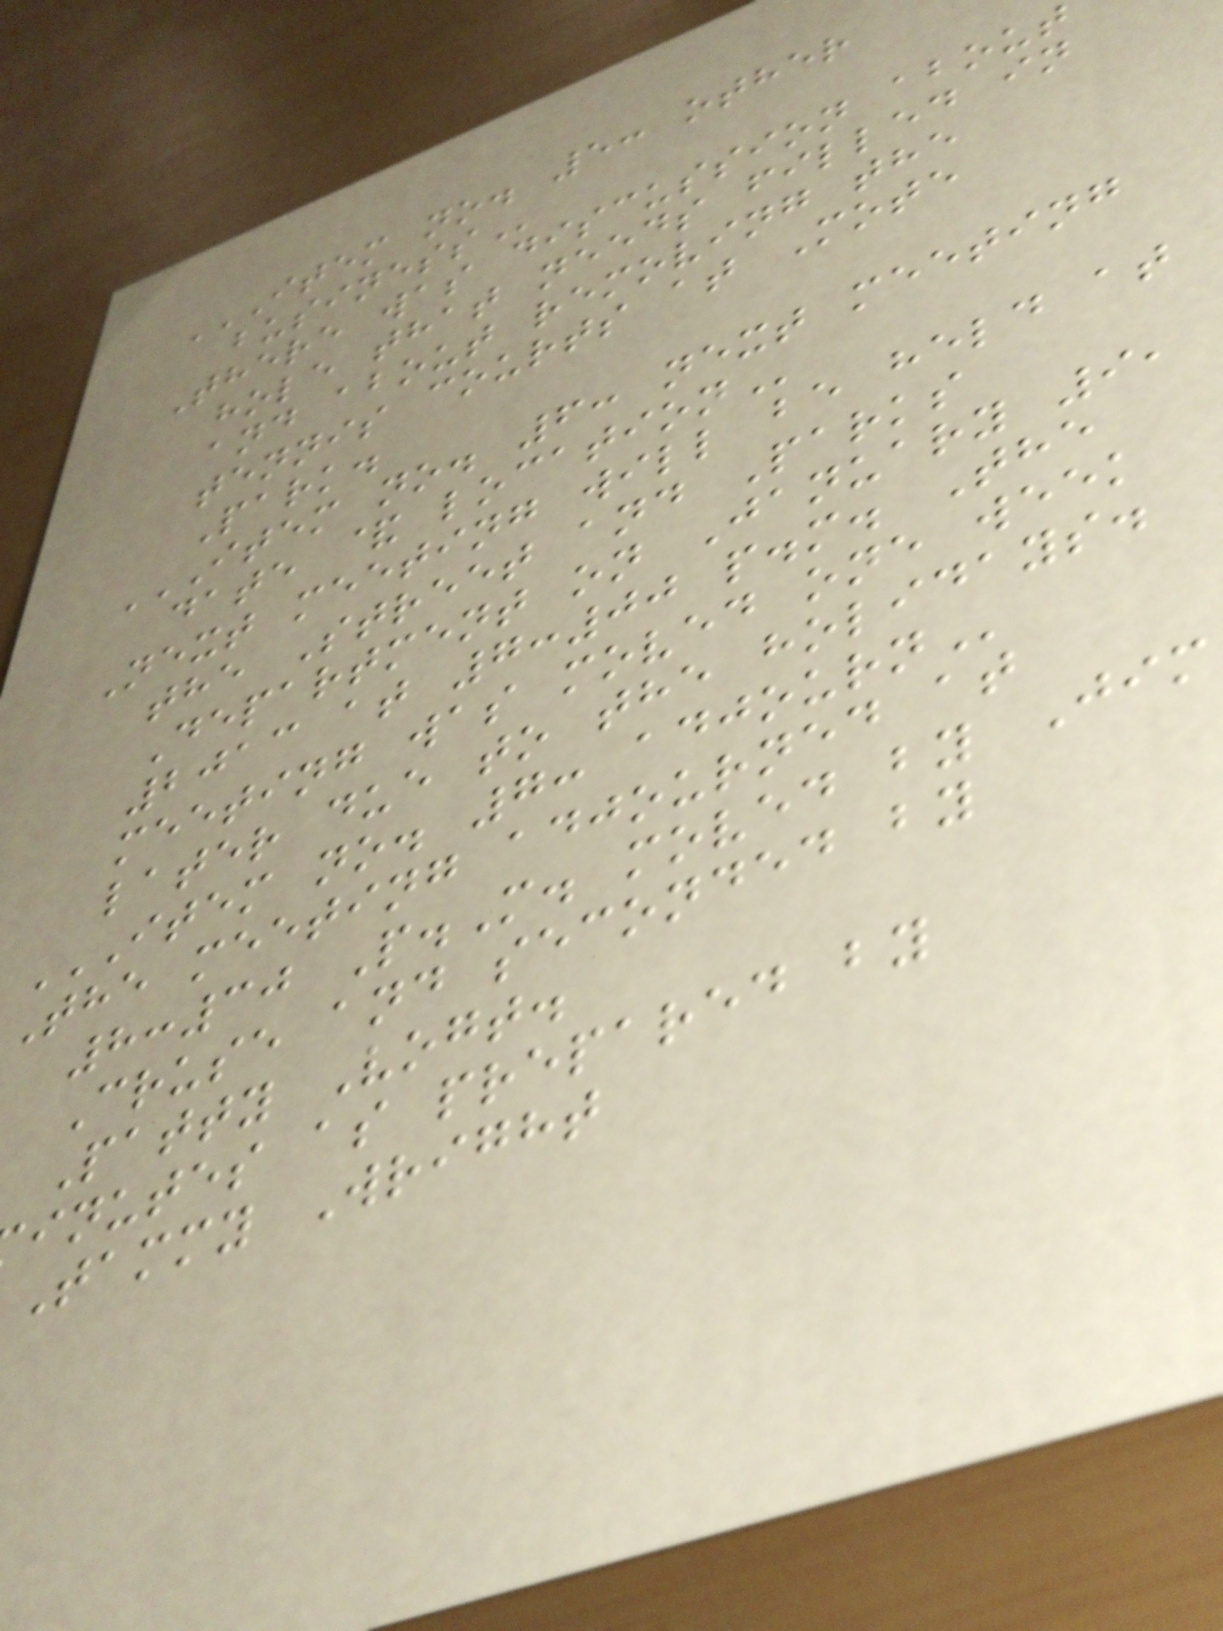ITEM NO. 5: OTHER
There was discussion about
hole that needs filled in
and about removing the
tennis courts at Mote
Park.
ITEM NO. 6: NEXT MEETING
date &
Next meeting will be held at
the Street and Parks
Department on January 9,
2013 at 7:00 p.m. The
meeting was moved one week
later due to the holidays.
ITEM NO. 7: ADJOURN
The meeting adjourned at
8:30 P.M. moved by Jim
Cruse and seconded by
Patty Vogt.
inutes as prepared by
Tammy Wright
